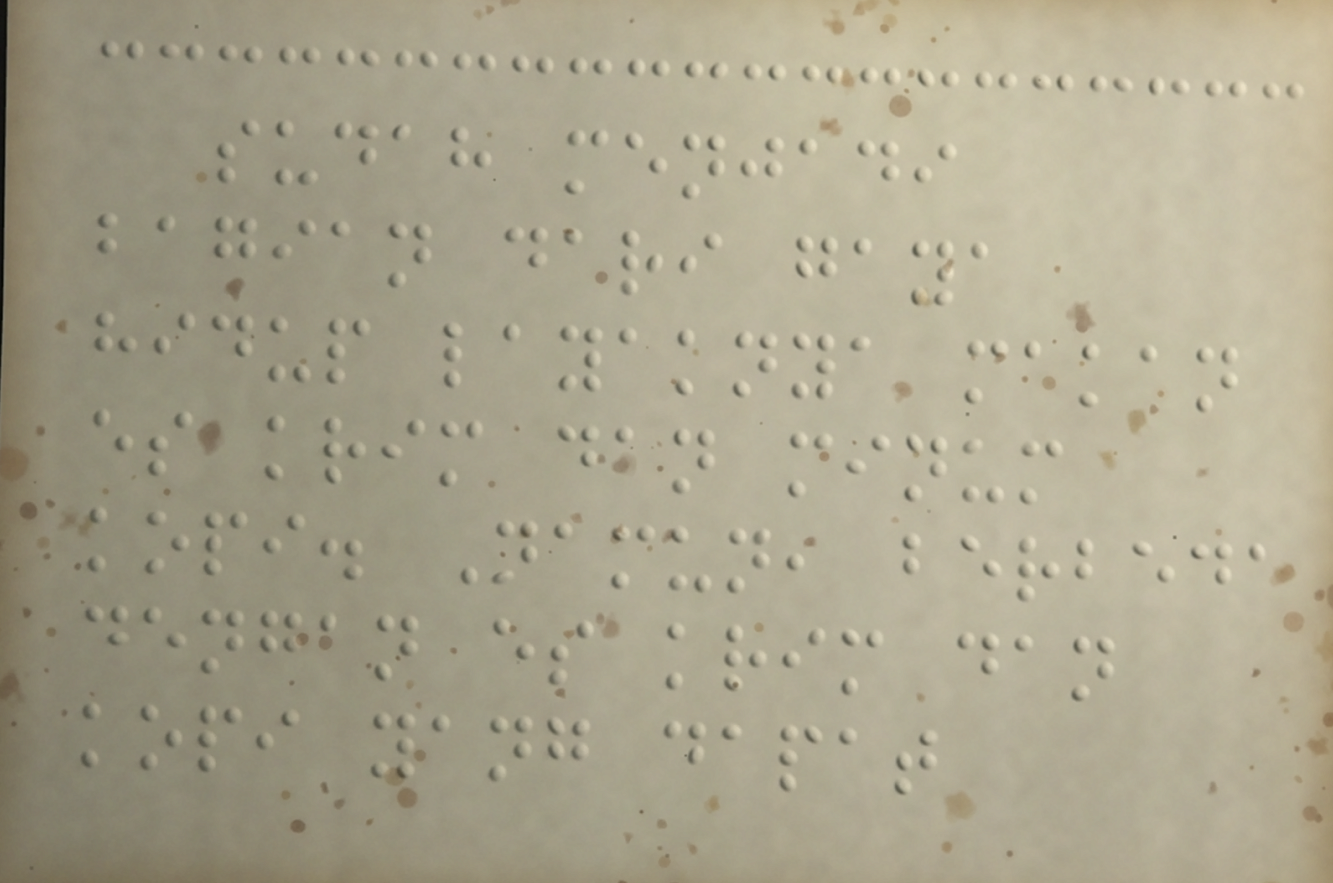sudah menjadi
bagian dari gaya
hidup layaknya makan
es krim dan minum
kopi. Namun, berbeda
dengan es krim dan
kopi yang dapat
